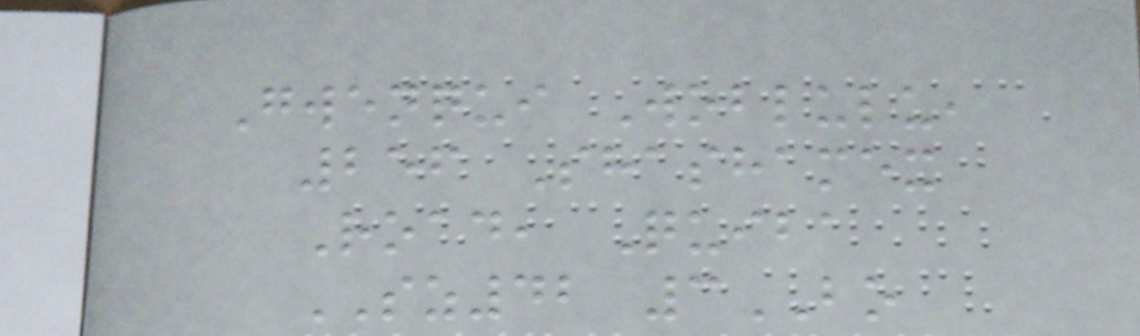Gwenqui Woblulu,
256 Shashamex
Road, Quiba
SZ42 3BO
